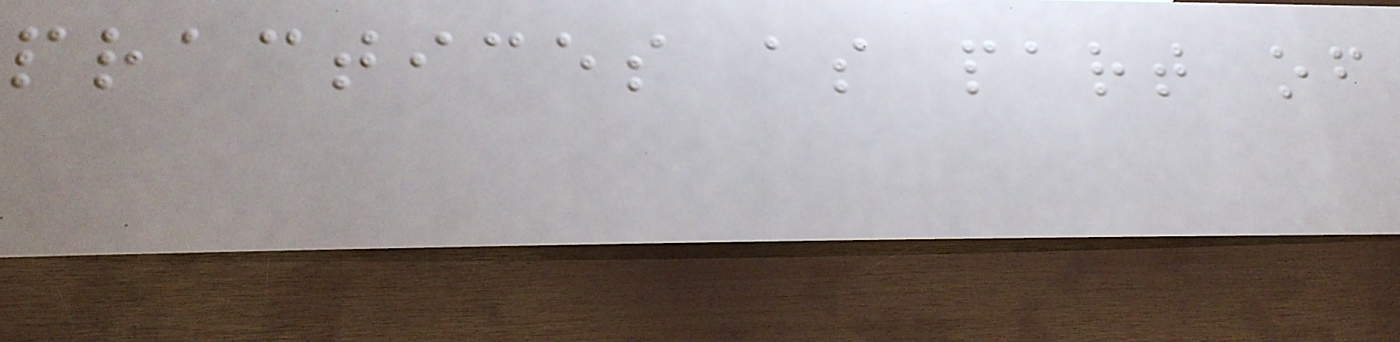practices as part of
